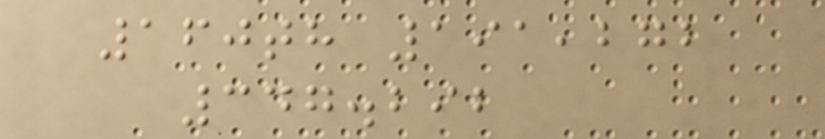160th 191,272
347.292
